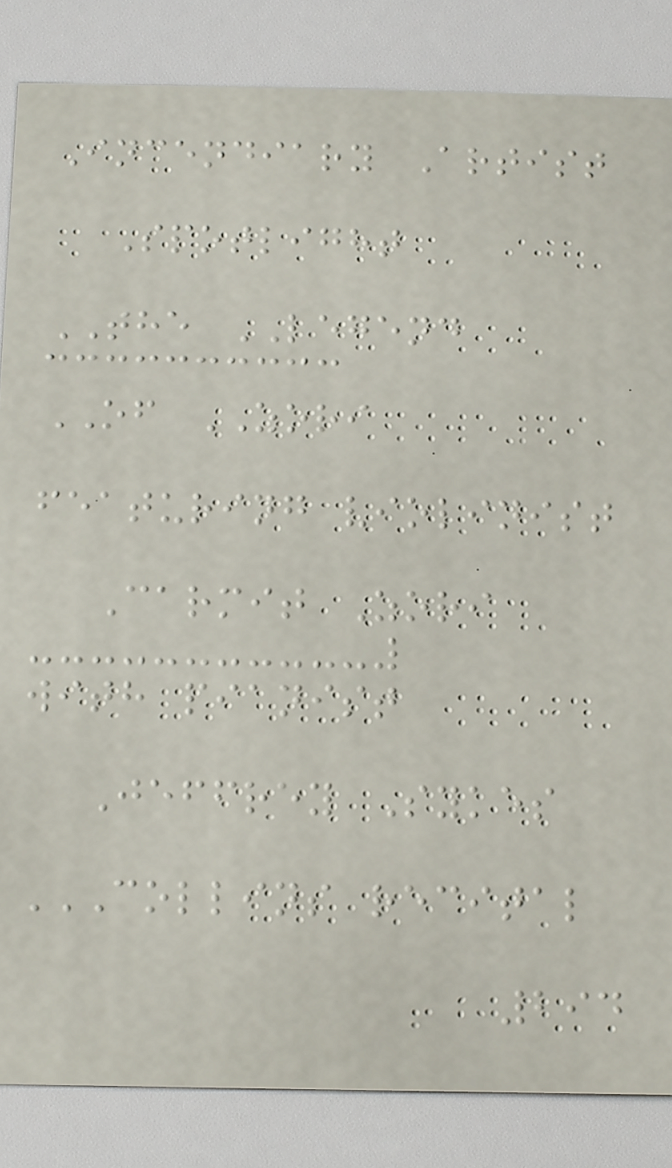Incendiary Artist
Spotlight
THE LEGEND
OF ZORI
featuring violinist
Carmit Zori
with pianist
Jeffrey Sykes
COLLINS RECITAL
294
